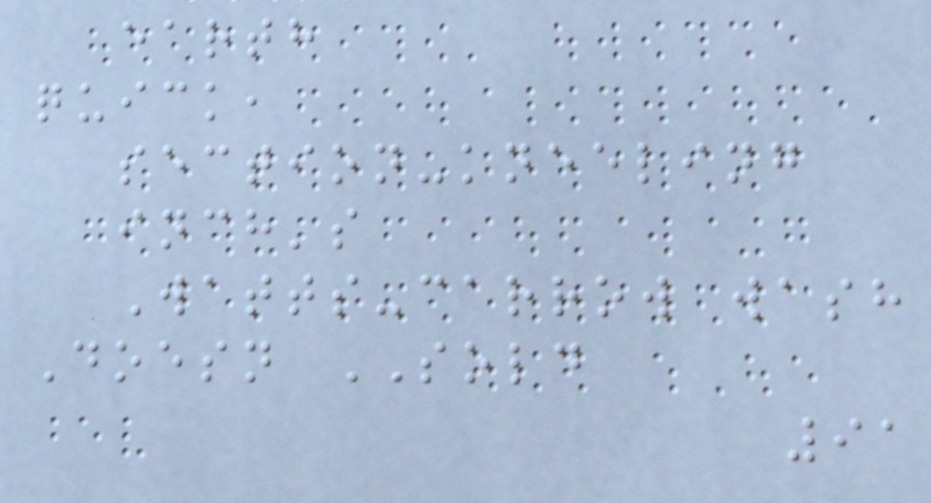earth
quick,
section-kneeling
inch's
Watts-carrow wash
Doesn SOLD
91
